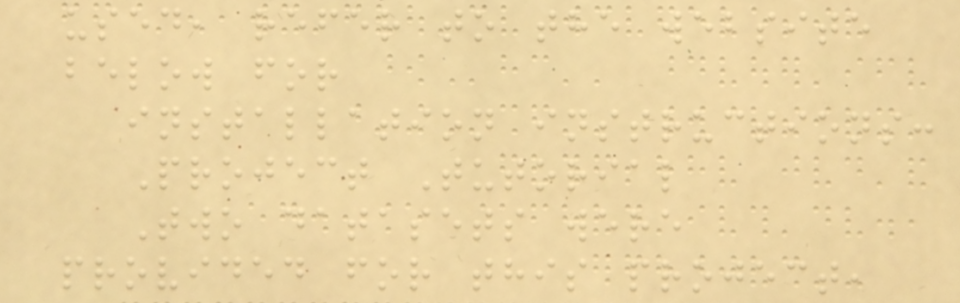used, refer to the website
below for
installation instructions:
Project Tutorial
Two datasets were
provided for this project,
